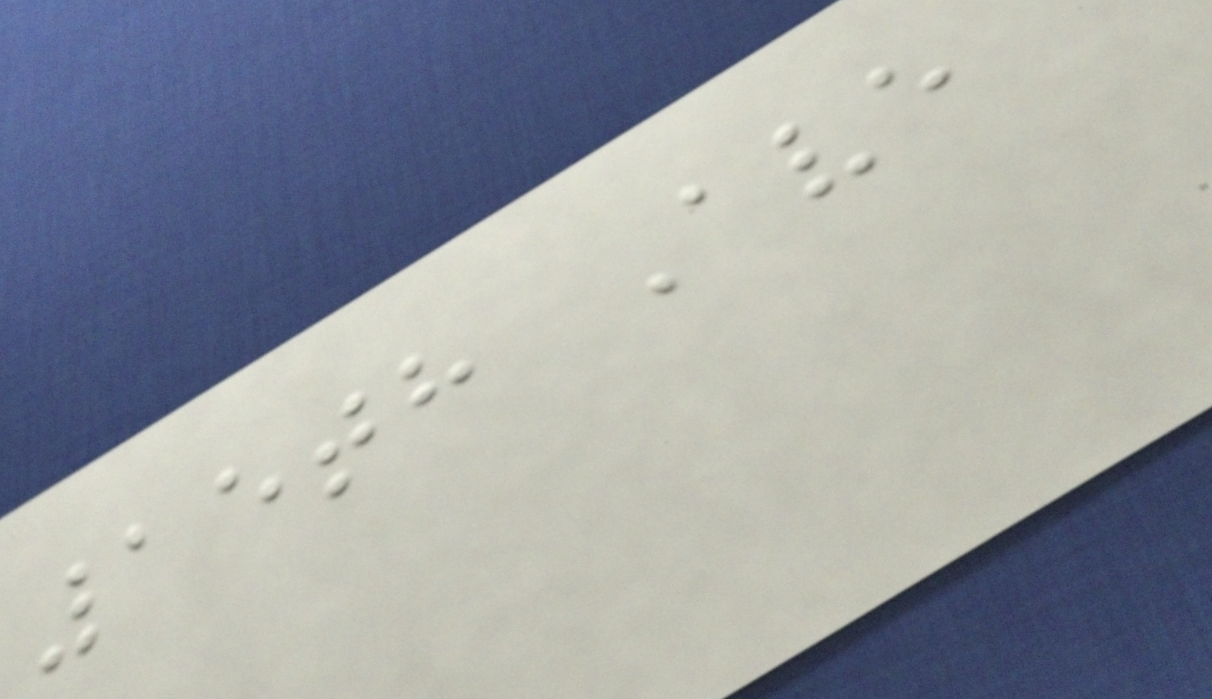15th Ave
